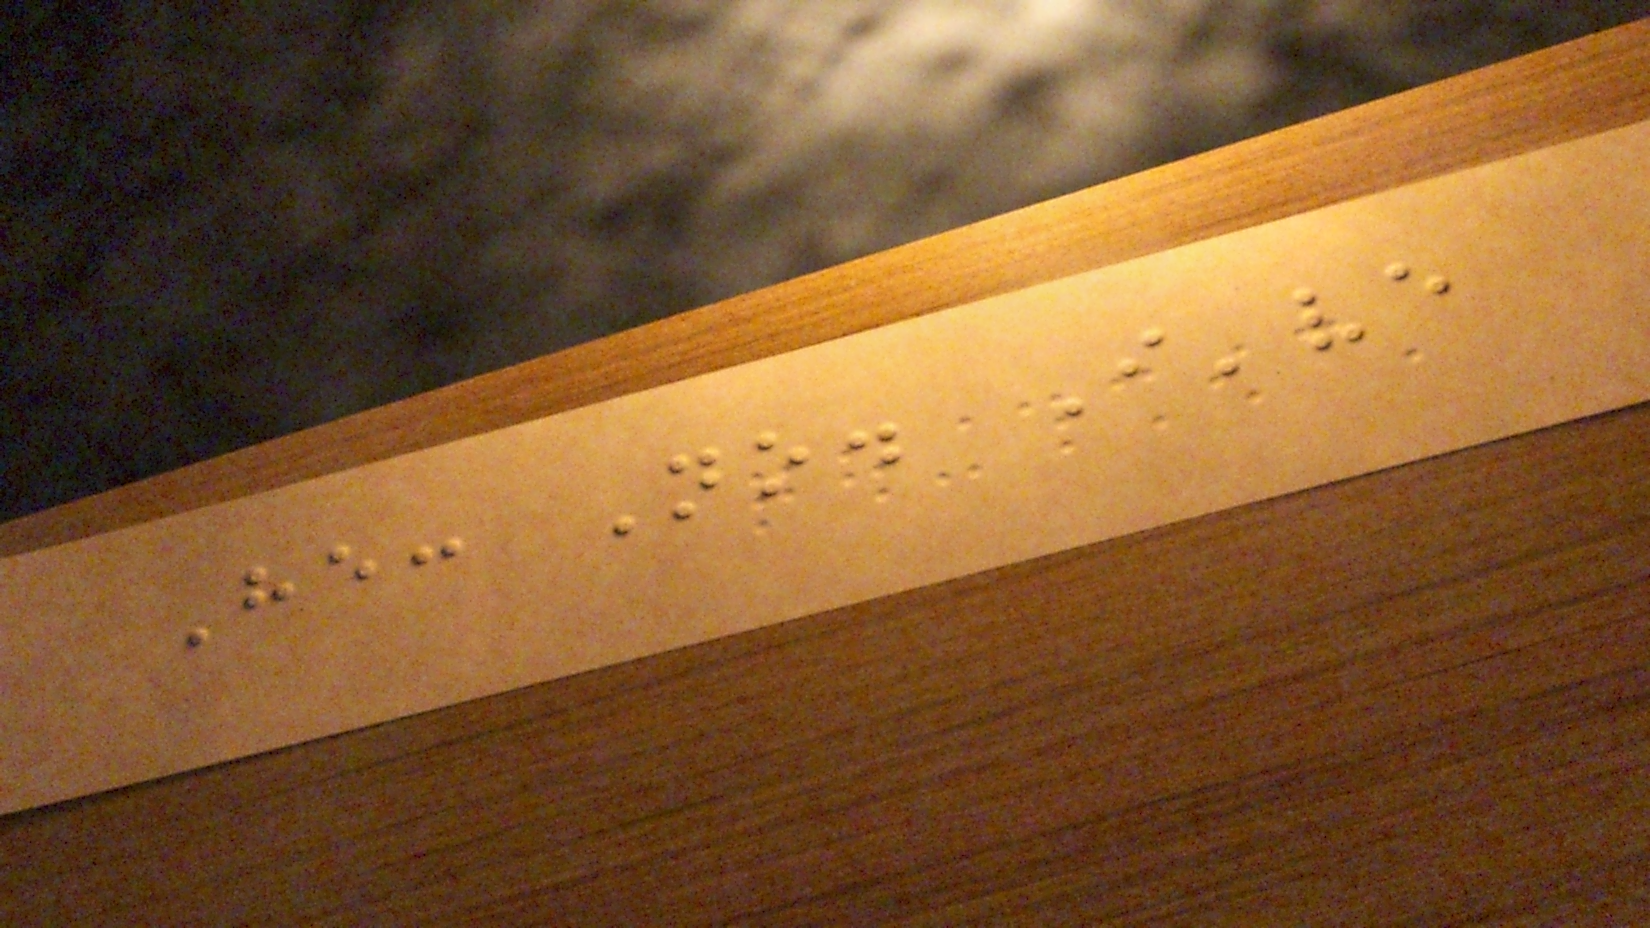He: No. I've
